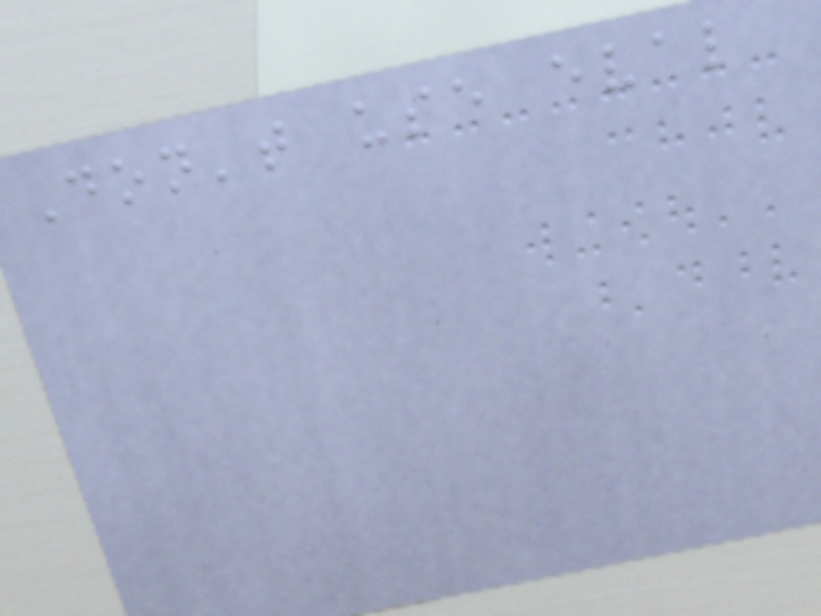Don't use eval
